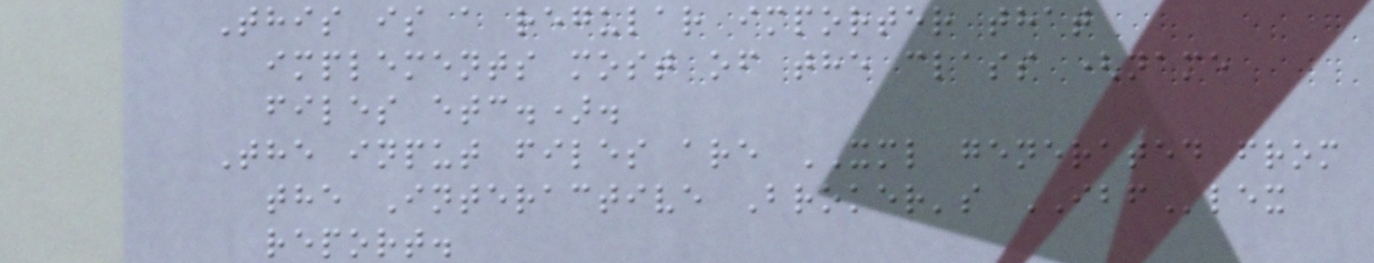This is a regular importer that
implements most of the class (name
files etc.).
The input files are XML generated from
the Interactive Broker's IBFlex
report.
